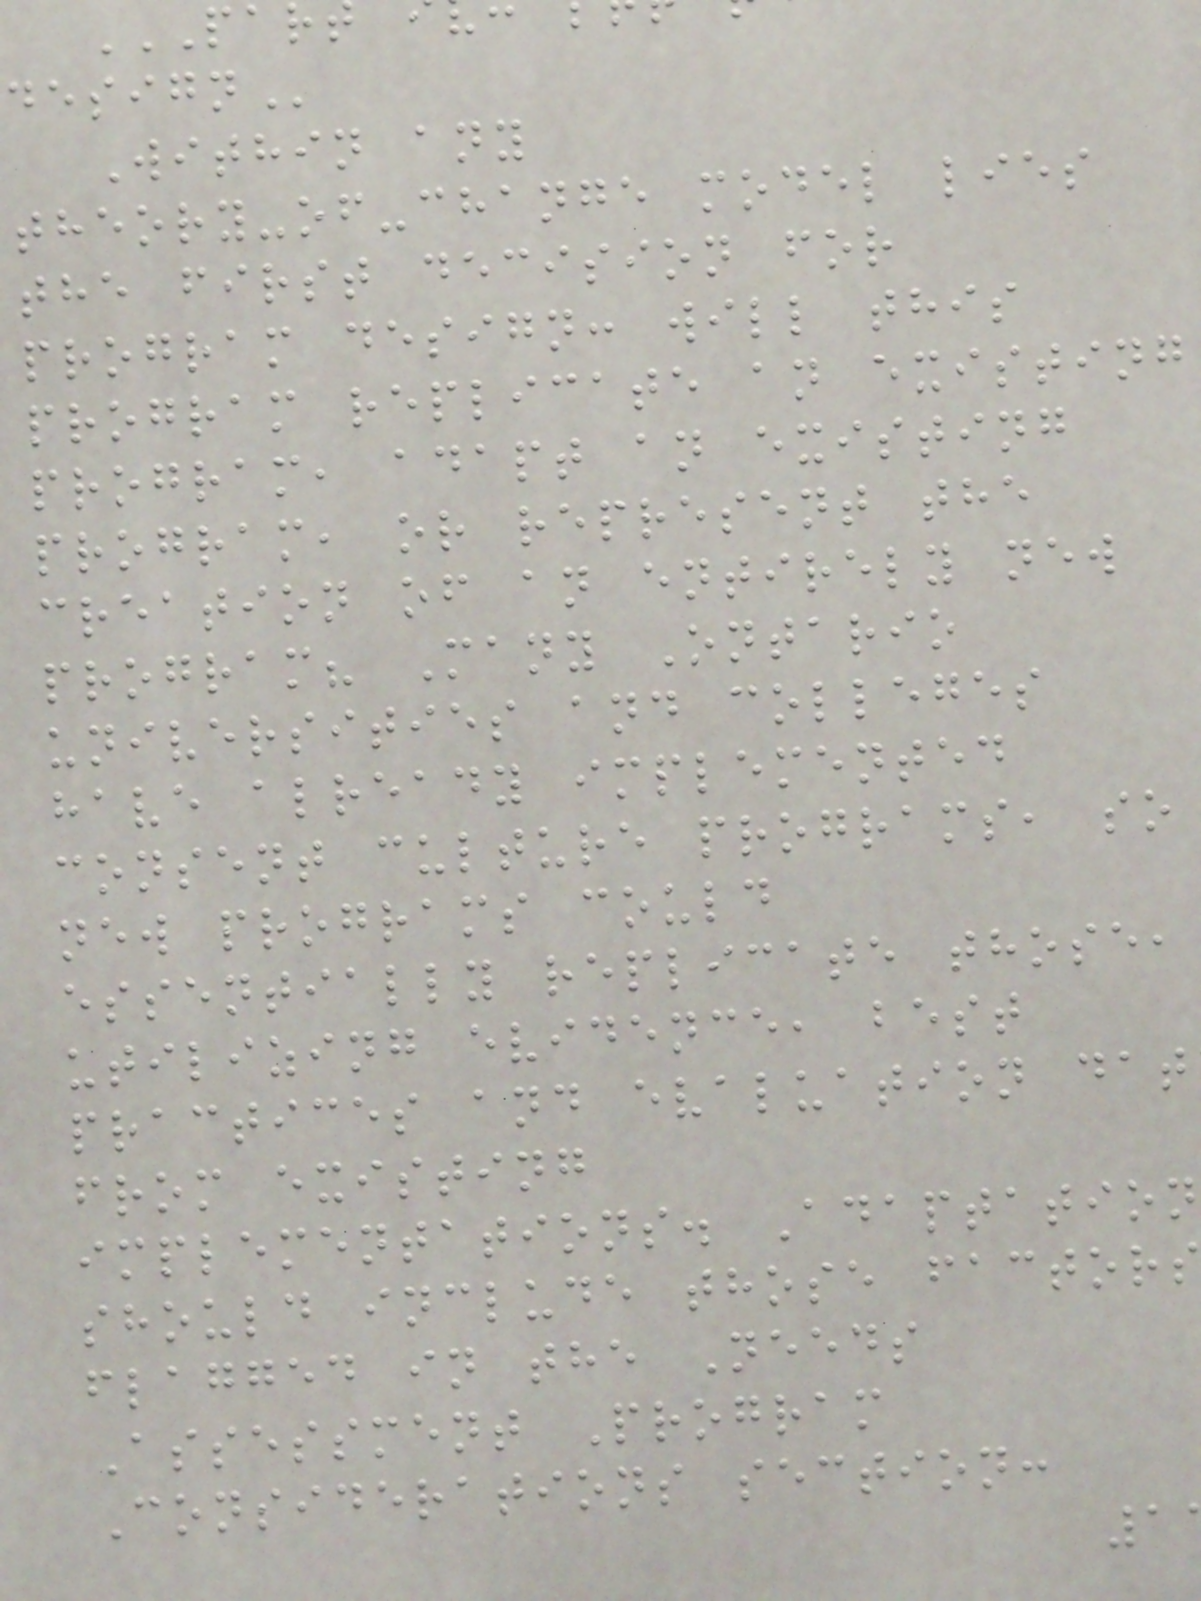Within any
theory-of-change model lies
the first decision for
program design: will this
program replicate an existing
program, adapt an existing
program, or represent the
creation of an entirely new
program? Many Ontario
universities and colleges
have already implemented
consent culture programs, so
new programs could
essentially replicate those,
utilizing evidence, best
practices and evaluation dat
from existing
implementations. Adaptation
should include those factors
flagged in the Needs
Assessment Program
Considerations section:
